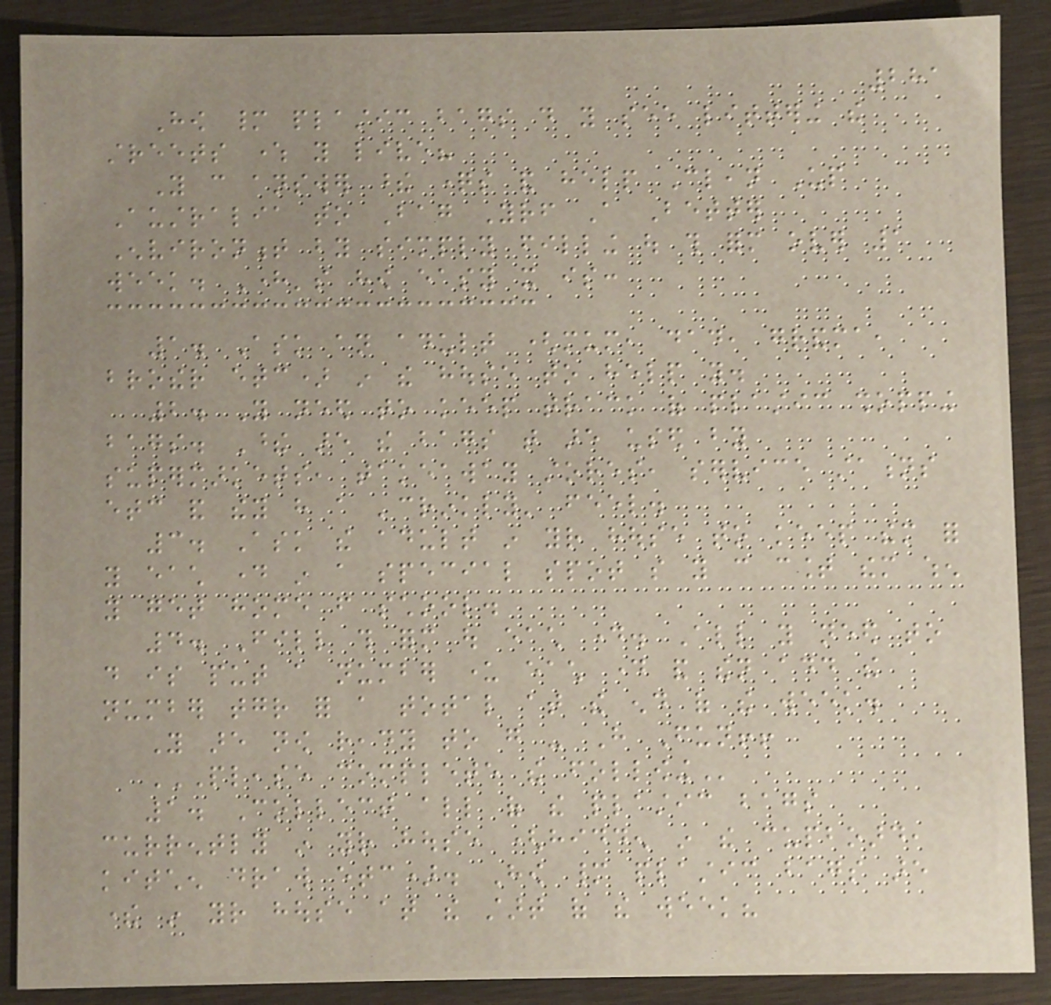281
How many plastic bags do you see littering the
streets where you live?
You can answer these questions and help Clean Up
Australia to Bag Yourself A Better
Environment by simply filling out this form over 1
week. Here's how easy it is:
1. Ask an adult (mum, dad, grandma,
brother etc) in the house to help you.
2. You need to keep track of plastic shopping
bags. These are the bags that are used by
supermarkets, takeaway stores, service stations
etc and they have a 'crinkly' feel.
3. Ask the adult in your house to keep them for
you each day in a special spot so you can count them when
you get home from school.
4. Fill this form out each day. All you need to
do is put a number under each day and then add the
number together for a total at the end of the week.
You are now ready to go - Have Fun!!
PLEASE COMPLETE THE FOLLOWING
1. Collect all of the plastic bags
currently in your house (hidden in the cupboard,
kitchen draw etc). How many plastic bags are
there in your house at the start of the week?
